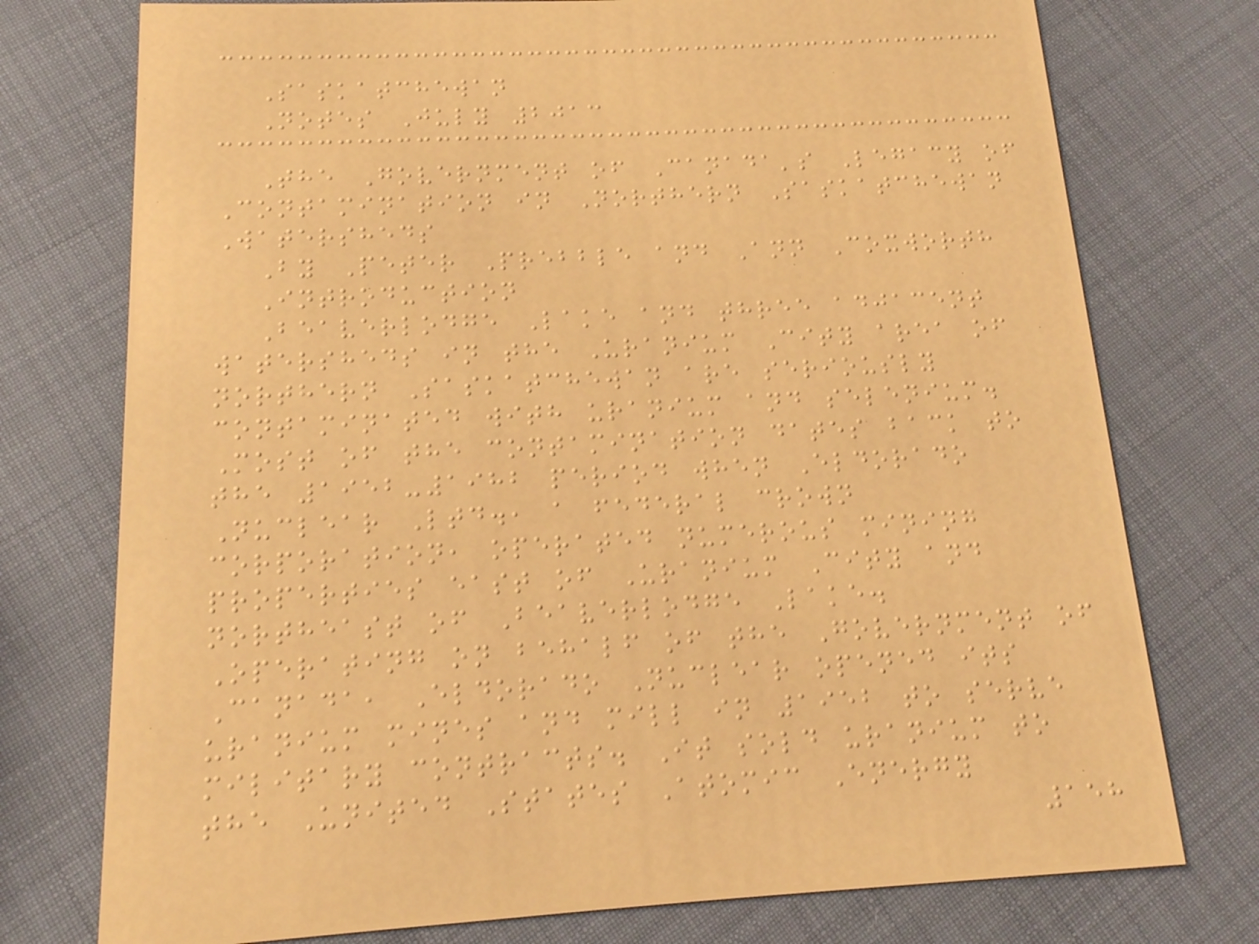Saskatchewan
Notes July 2013
The Government of Canada's Legacy of
Contamination in Northern Saskatchewan
Watersheds
By Peter Prebble and Ann Coxworth
Introduction
Beaverlodge Lake and three adjacent
watersheds in the Uranium City area of
northern Saskatchewan are seriously
contaminated with uranium and selenium.
Most of the contamination dates back to
the 1952-1982 period when Eldorado
Nuclear Ltd., a federal crown
corporation, operated numerous mining
properties east of Uranium City and
northeast of Beaverlodge Lake.
Operating on behalf of the Government of
Canada, Eldorado Nuclear opened its
uranium mines and mill in 1952 to serve
military contracts. It sold uranium to
the United States Atomic Energy
158
